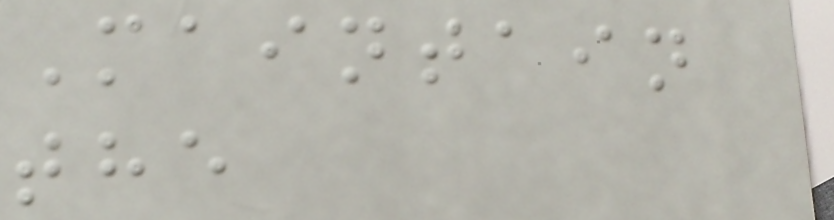Maintain
the
